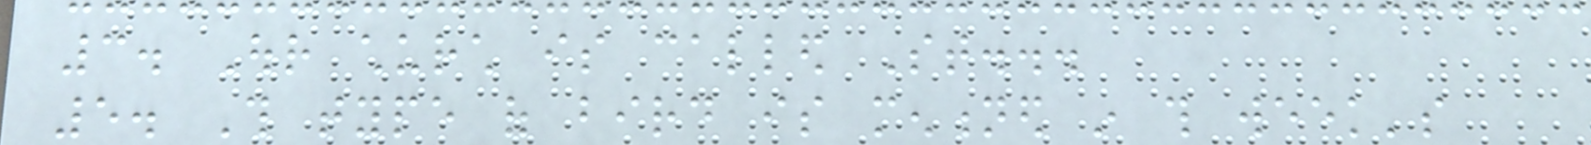3. Our church is called St...
5. This type of bird is mentioned in this week's
